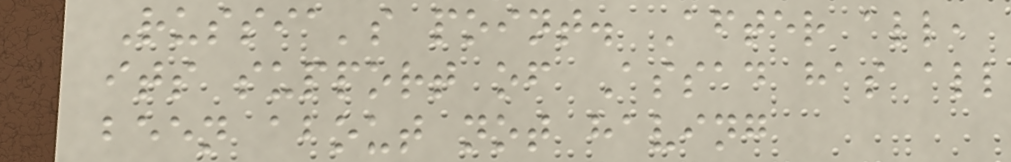Russia's point. After all,
its support of Assad has all
been about not having
